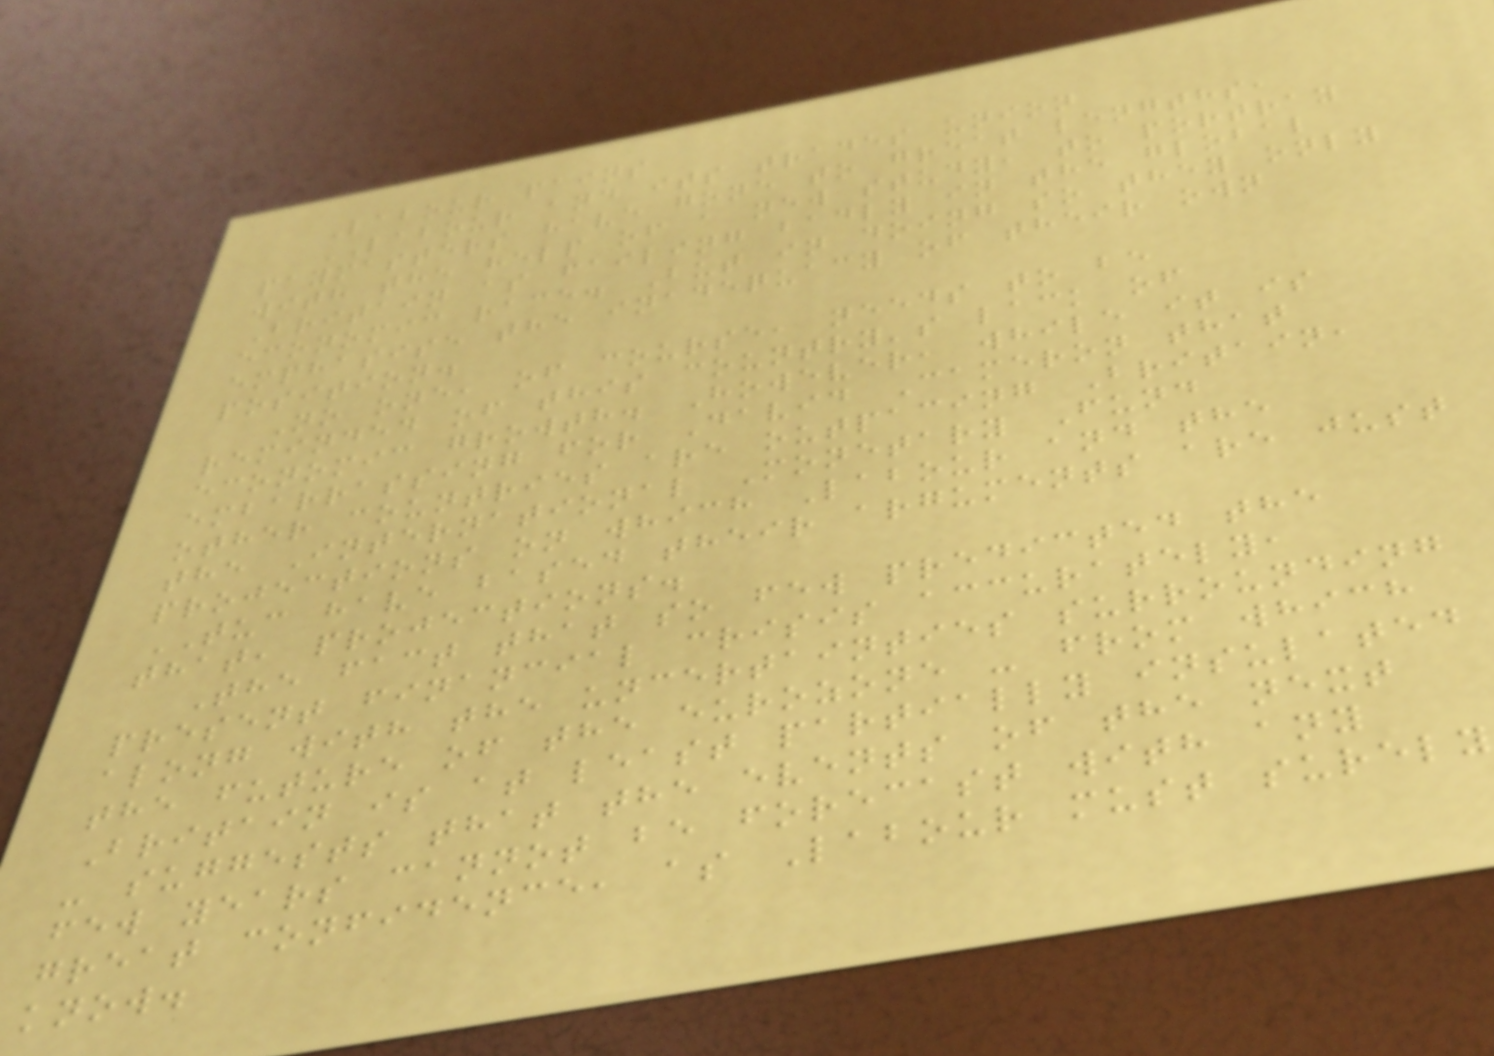Labour pains
LABOUR and its trades union
paymasters have gone to great lengths,
with the help of a new study, to portray
Britain as failing badly in the global
economic race. But in doing so they only
emphasise the inadequacy of their own
position.
No one, of course, needs to be
reminded of this country's lack of
economic growth. However, while it is
embarrassing for David Cameron that
other countries are outpacing Britain,
the International Monetary Fund
projections on which Labour and the
TUC have based their arguments are just
that, projections.
The fact that so few predicted the
present financial crisis accurately,
along with the uncertainties surrounding
the future of the eurozone - from which
Britain is at least partially insulated
- suggests that the events of the next
few years cannot be forecast with any
great confidence, as Labour must surely
know.
